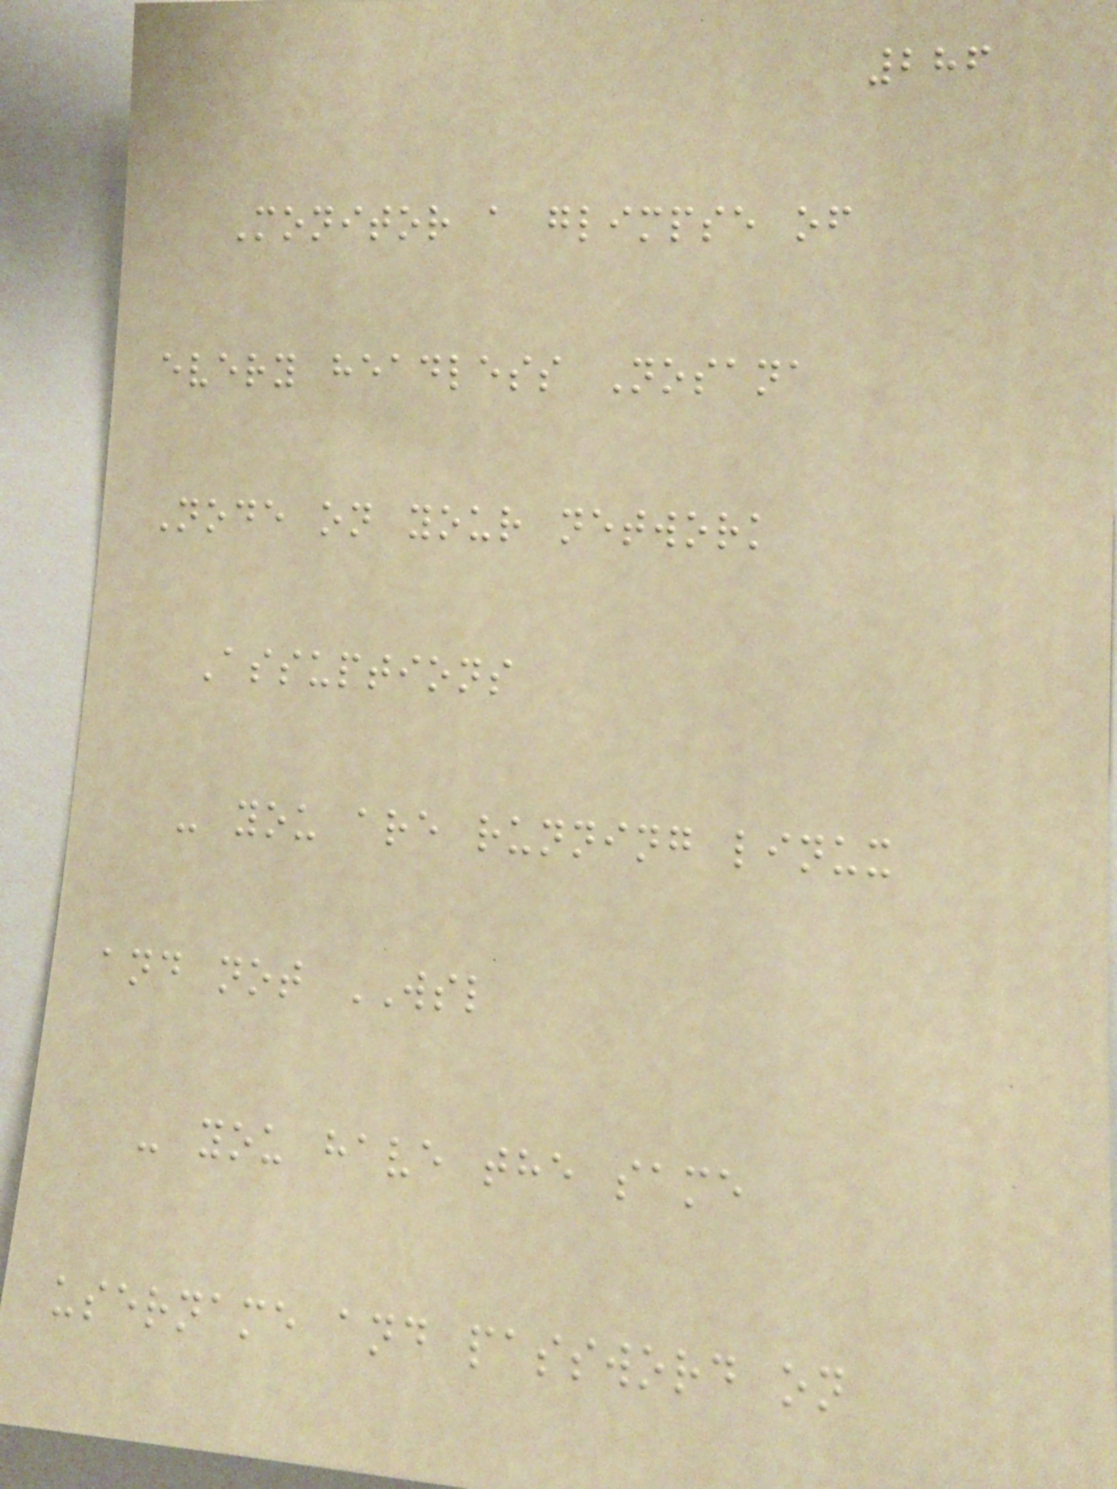286
Monitor a glimpse of
every headless Nosana
Node on your network
Assuptions
- you are running linux
and not WSL
- you have the same
username and password on
